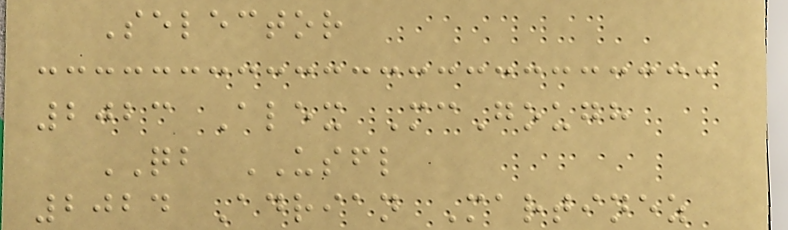Selector
2023 Alex McGough
QB USFL
2024 Adrian Martinez
